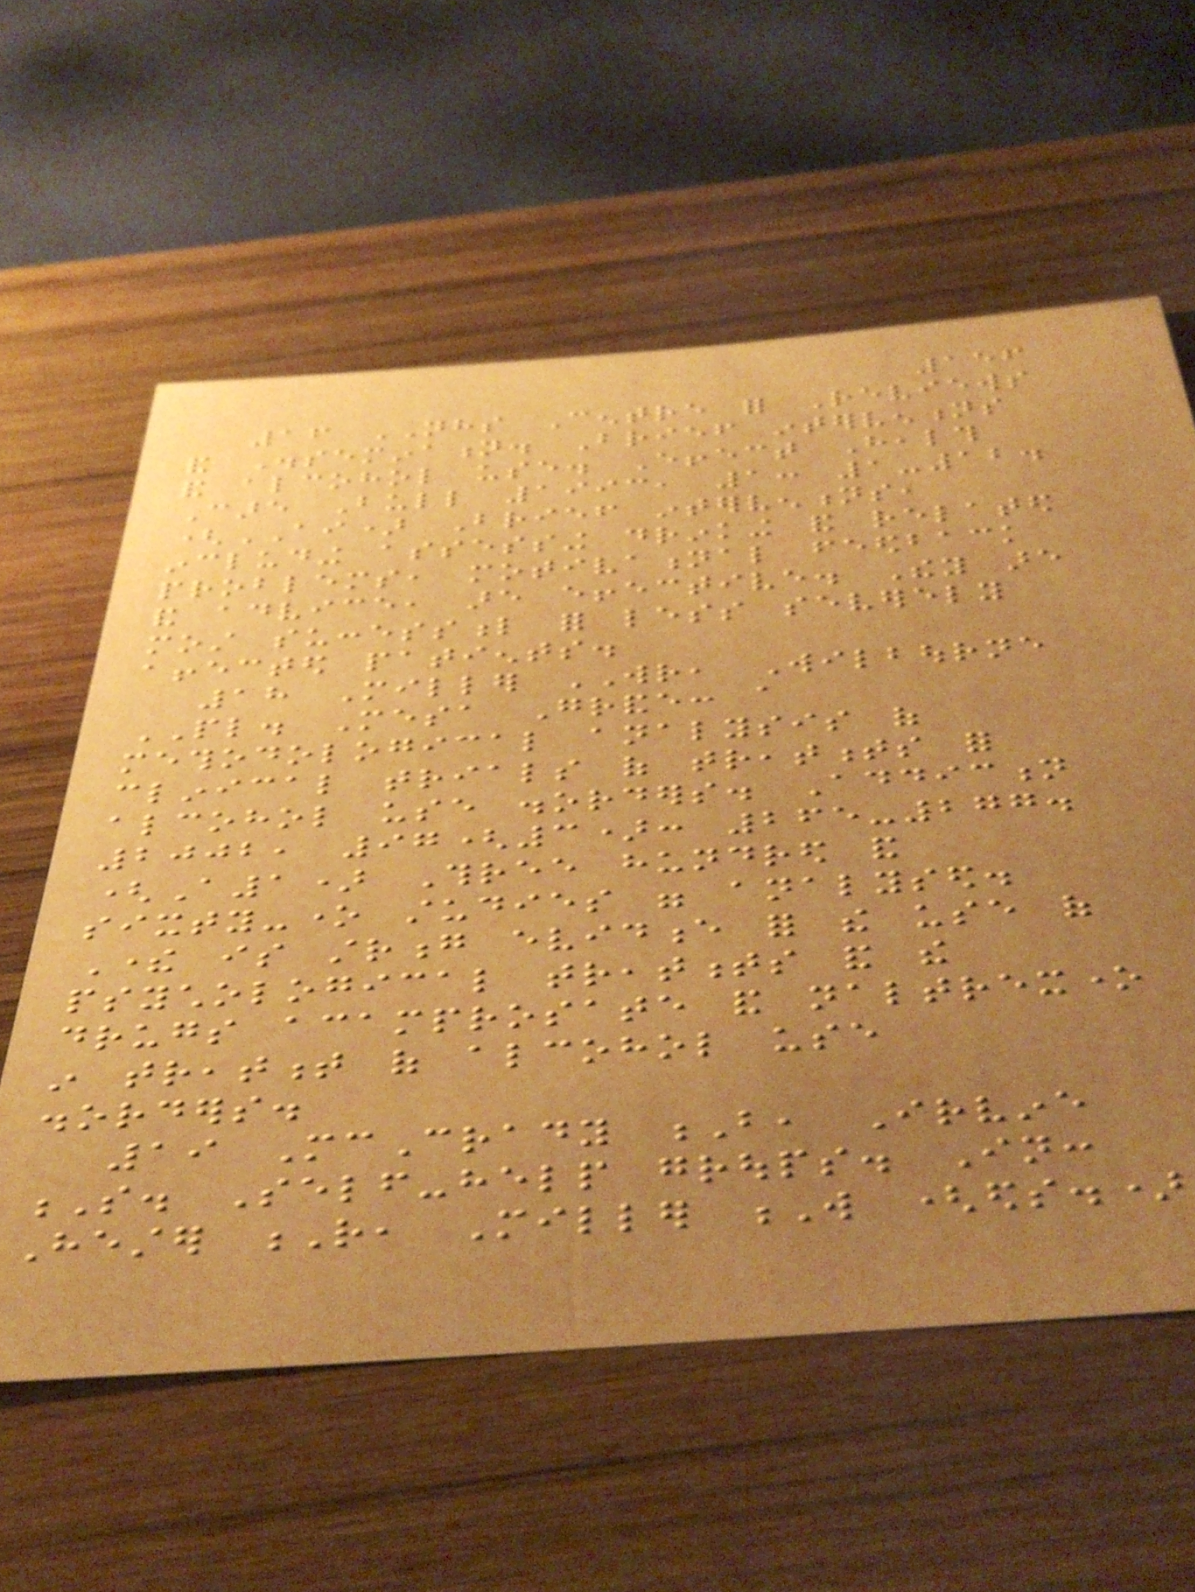156
16 NHS Centre for Reviews
and Dissemination. Brief interventions
and alcohol use. Effect Health
Care Bull 1993, 1: 1-12.
(AI) Brief interventions,
including assessing drinking and related
problems, motivational feedback
and advice, are effective. They are
most successful for less severely
affected patients.
18 Miller WR, Wilbourne
PL. Mesa Grande: a
methodological analysis of
clinical trials of treatments for
alcohol use disorders. Addiction
2002, 97(3): 265-277.
(A1) Three hundred and
sixty-one studies were analysed.
There is strong evidence for the use of
psychological treatments and the
drugs acamprosate and naltrexone
in treatment of alcohol use
disorders.
19 McCrady B, Irvine
S. Self-help groups. In:
Hester R, Miller W (eds.)
